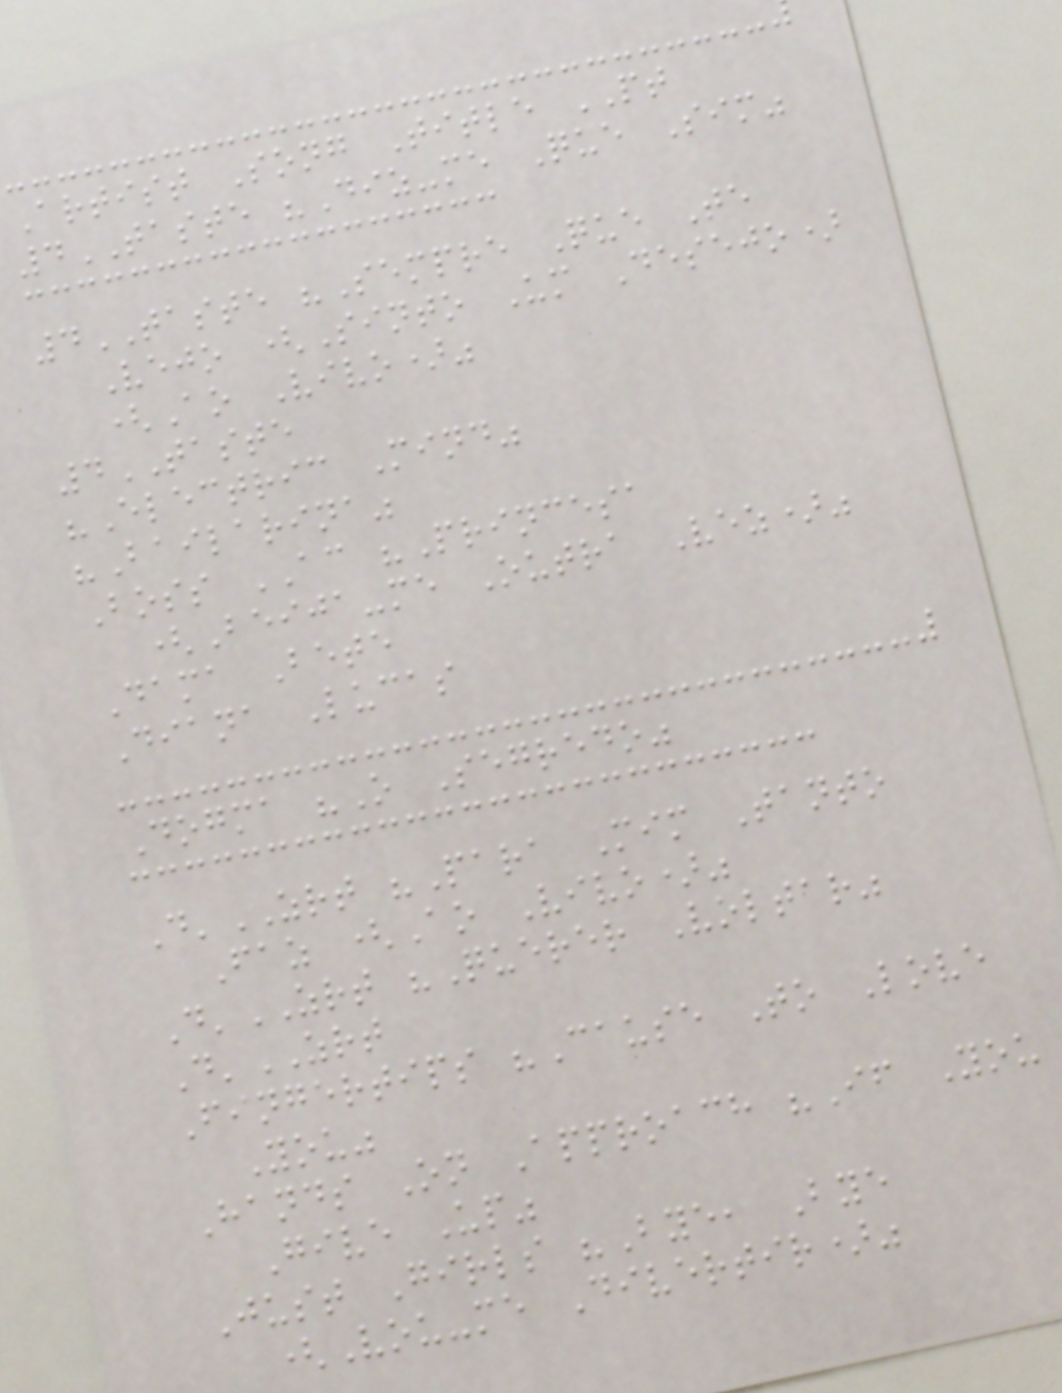Artist Song Title PT
4TASTE "Diz-me Que Sim"
4TASTE "Sempre Que Te
Vejo (Sinto Um Desejo)
(Ao Vivo)"
4TASTE
"Electric Mind"
"Bailarina"
Boss AC "Princesa
(Beija-me Outra Vez)"
Dama Bete
Diana Lucas
Dogma "O Segredo"
D'ZRT "Para Mim Tanto
Faz (Ao Vivo)"
D'ZRT "Querer Voltar"
D'ZRT
Fingertips "Cause To Love
You"
Hands On Approach "If You
Give Up"
Just Girls "Bye, Bye
(Vou-me Divertir)"
